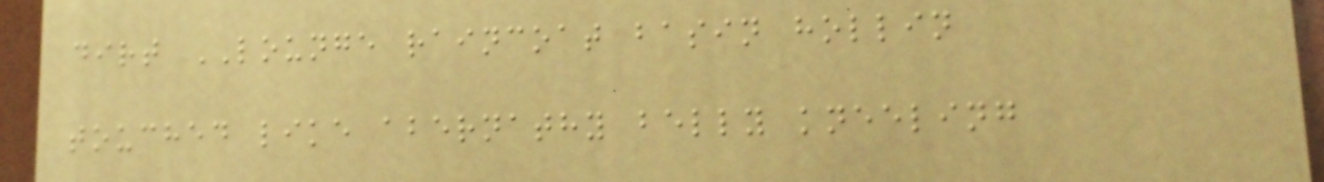dirt LOUNGE raincoat basin hollin
touched like abernathy belly kneeling
